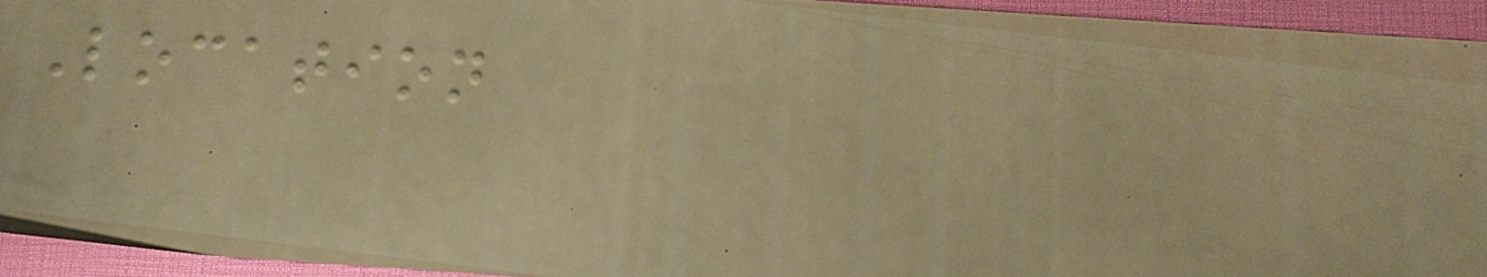Location
